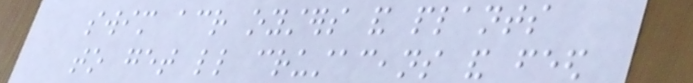swim across oysters and plants
to get little crustaceans and feed
